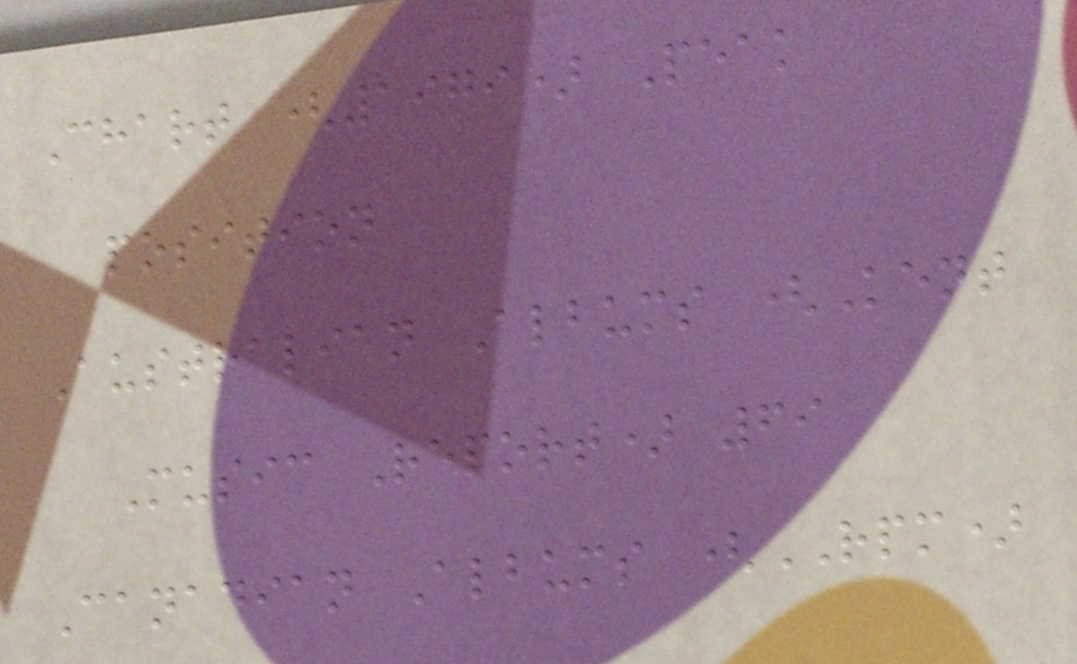Chart (1979) Peak
position
Australian Albums (Kent
Music Report) 69
Canadian Albums (RPM)
